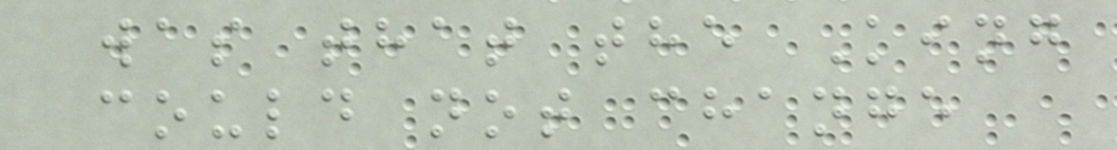was that the King
could not change
